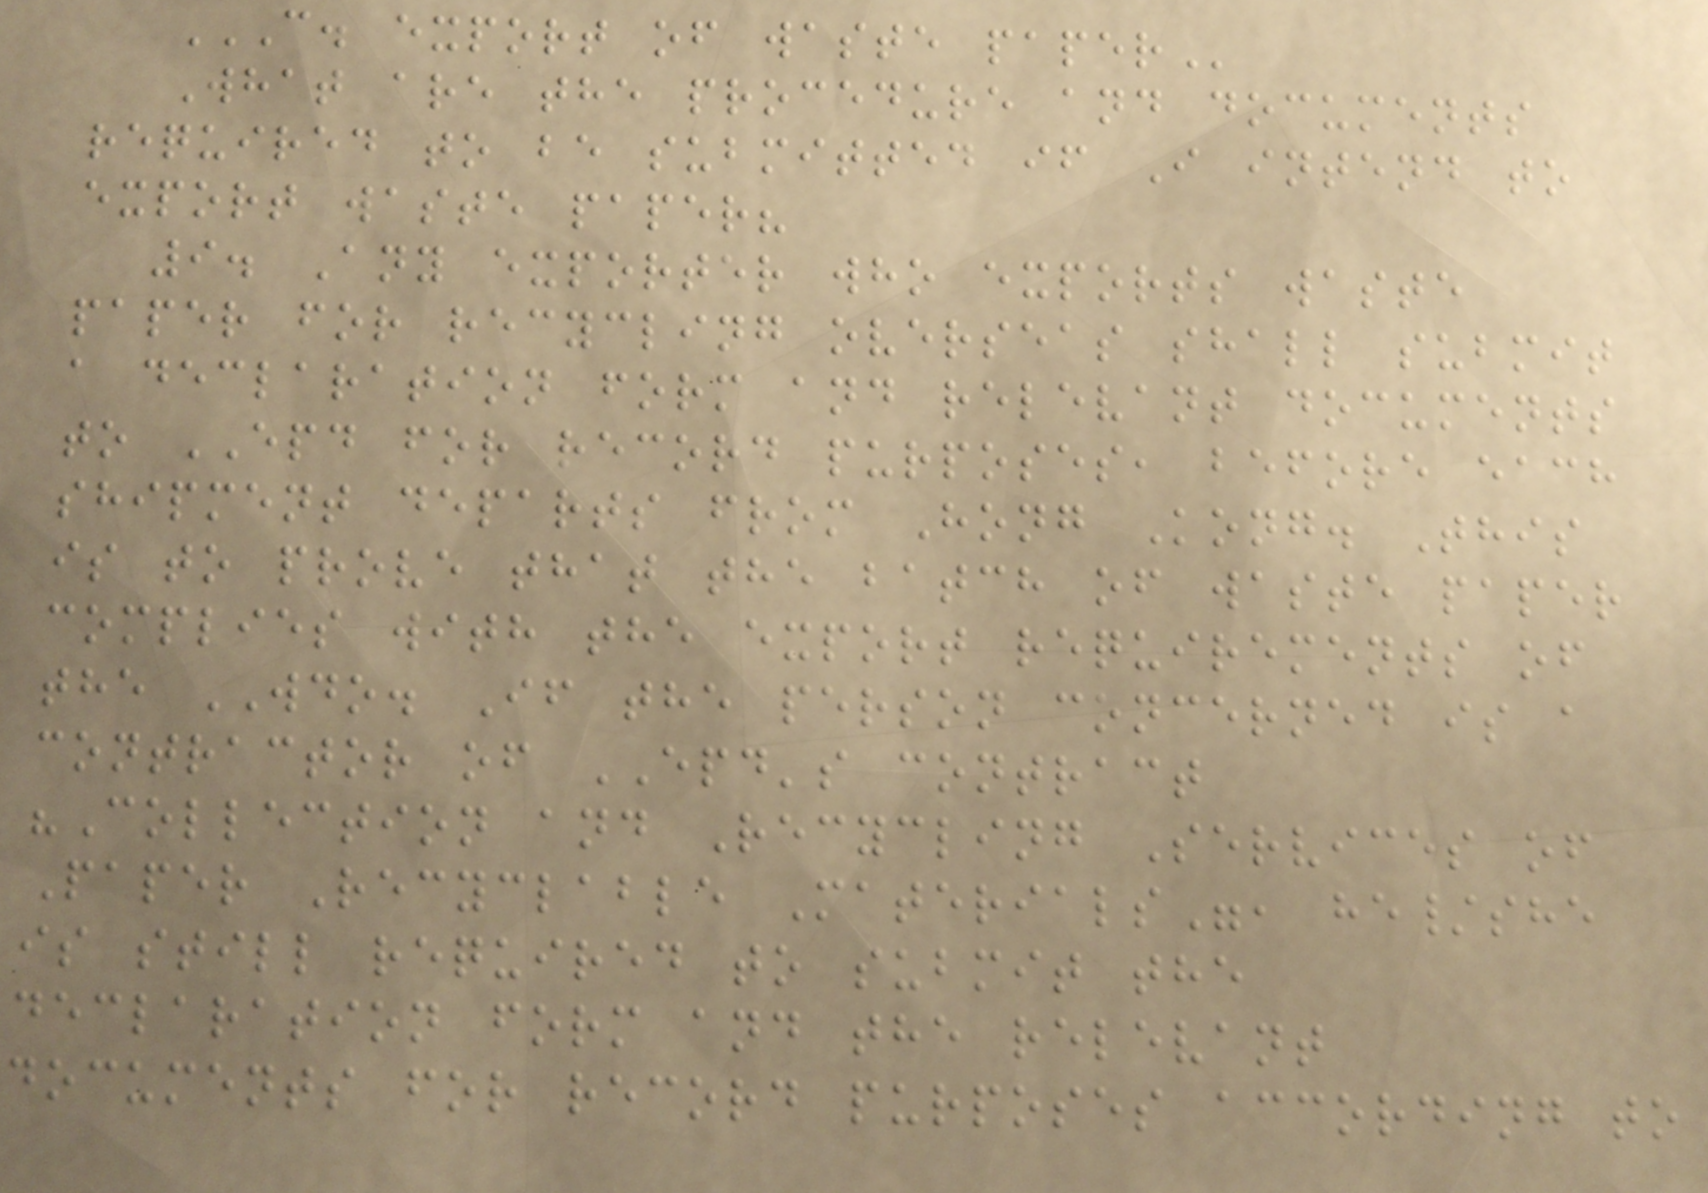C. EXPORT OF WASTE PAPER
What are the procedure and documents
required to be submitted if I intend to
export waste paper?
9. Any exporter who exports waste
paper for recycling overseas shall submit
a declaration form and relevant documents
to EPD for record purposes, before each
shipment departs from Hong Kong. This
is to prove that the batch of waste paper
complies with the export requirements of
the WDO. If the person concerned is a
contractor of EPD's contract
"Collection and Recycling Services of
Paper Recyclable Materials", he/she
is still required to submit the
declaration form and the relevant
documents for record purposes according to
